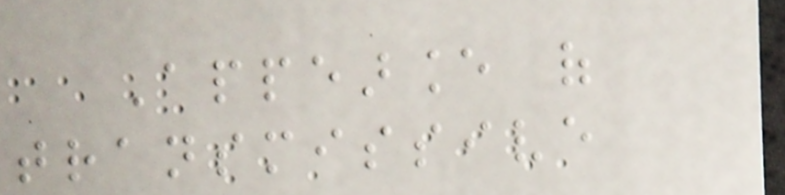Appearance of
transmissive
